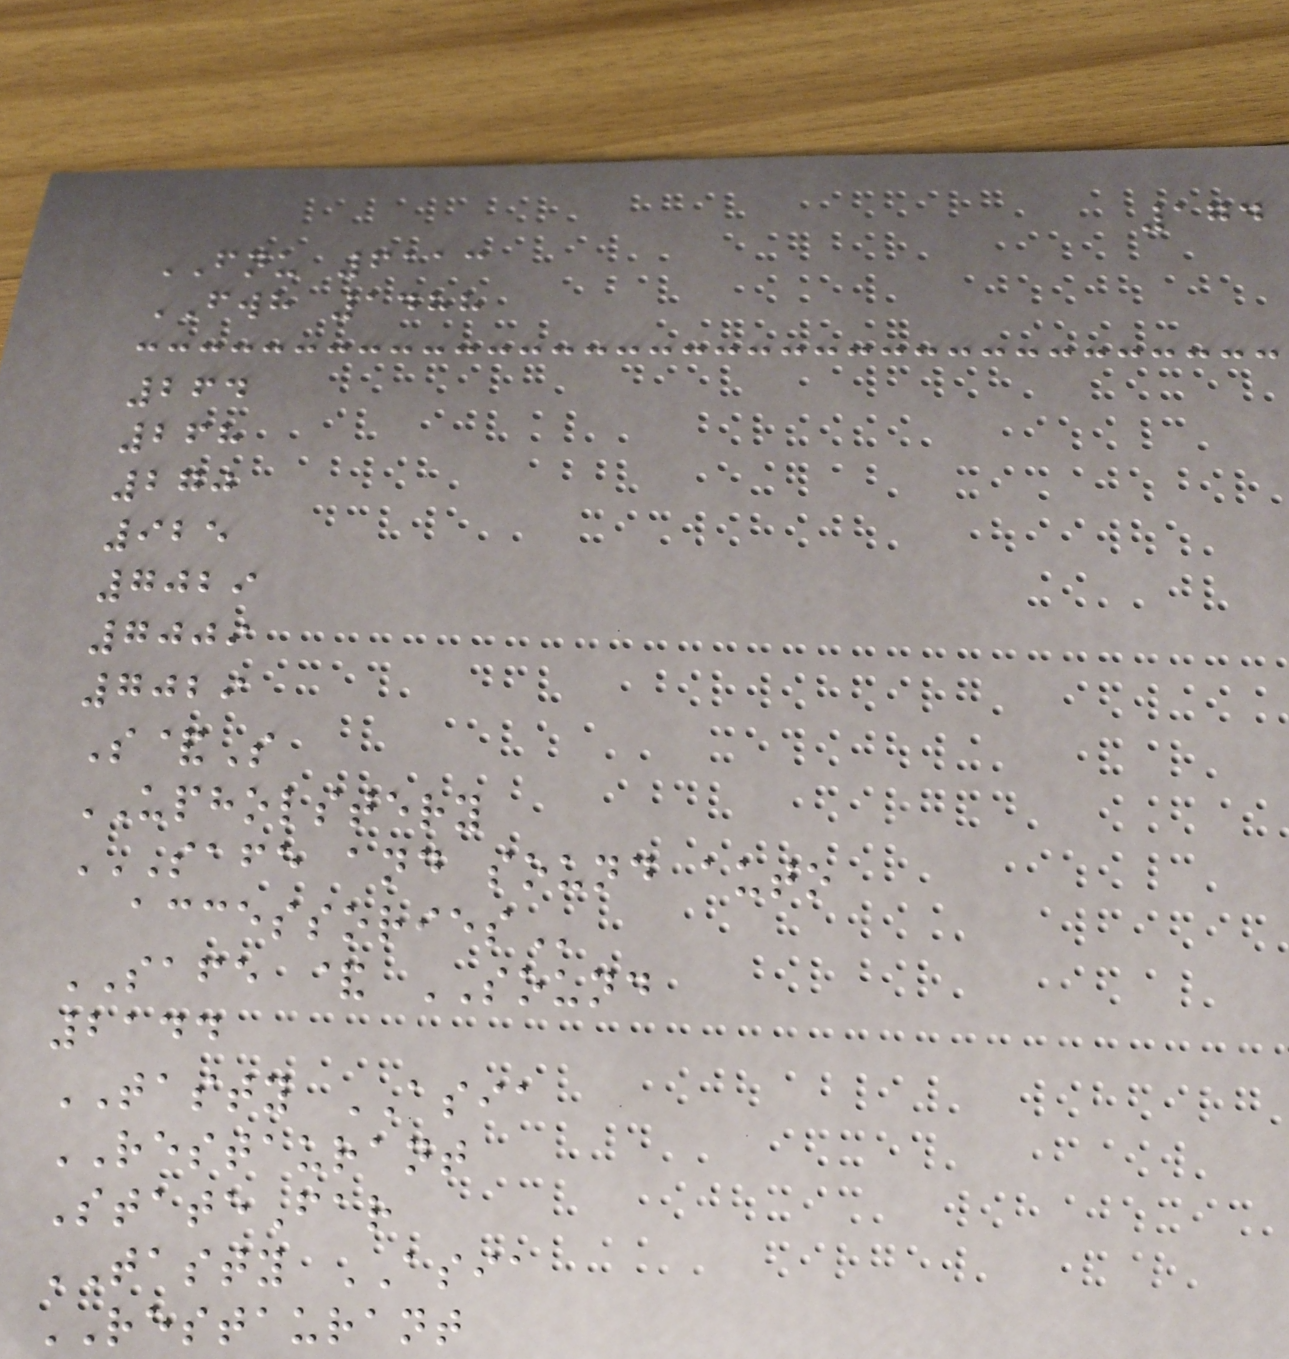174
FNU 6113
FWH 1488
264
268
270
925
7029
7009
7029
S&S
UPHOLSTERY
SAFE AND SOUND AUTO
ACCESSORIES
SAFE & SOUND
2144
TASTY ASIA
RESTAURANT
StateFar
TASTY ASIA
RESTAURANT
